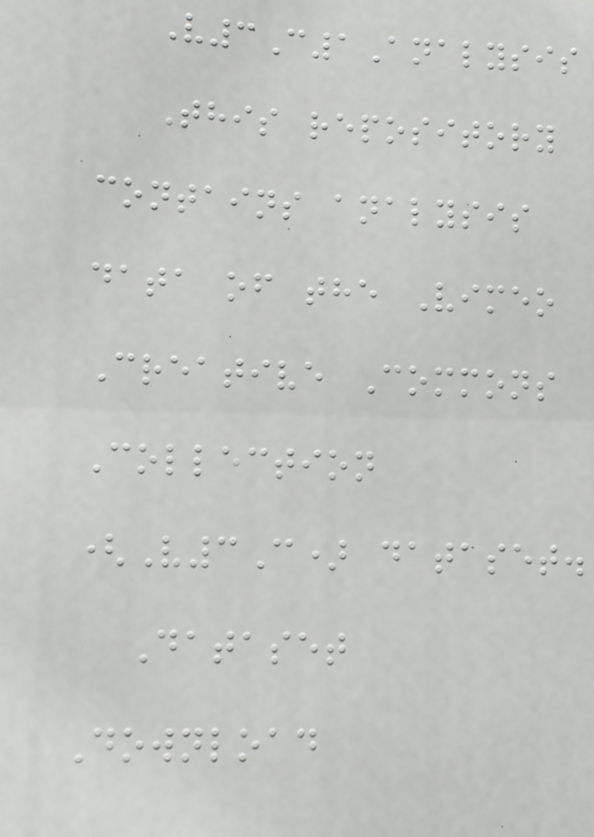V3C1Analysis
This repository
contains analysis
data of the Vimeo
Creative Commons
Collection
(V3C) dataset.
Dataset
Download
